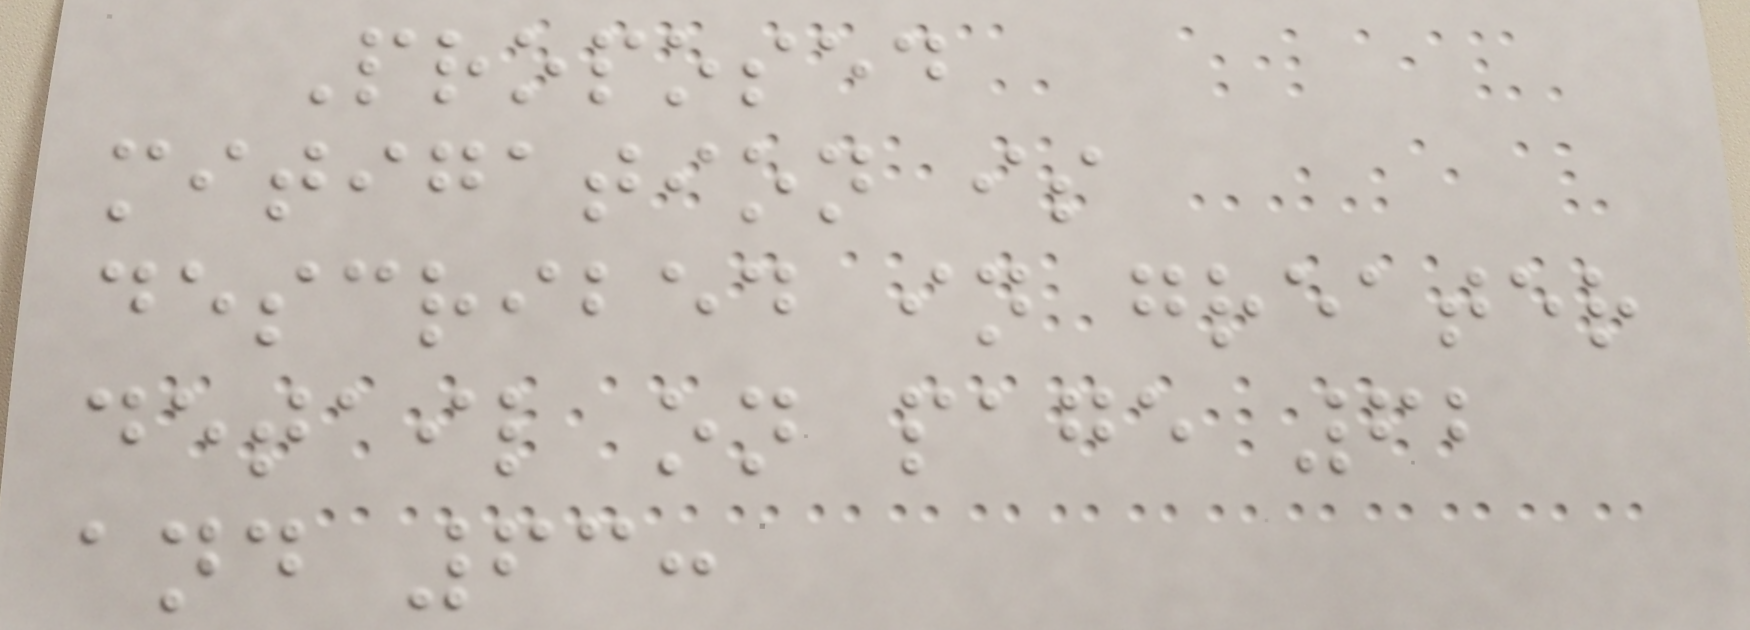Proposed
mitigation is
described in greater
detail on page 62
and 63:
